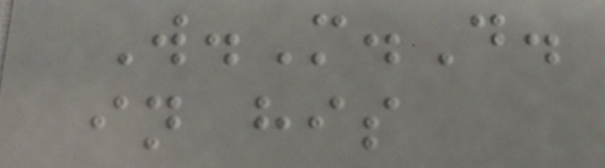W.M.D.
in his
